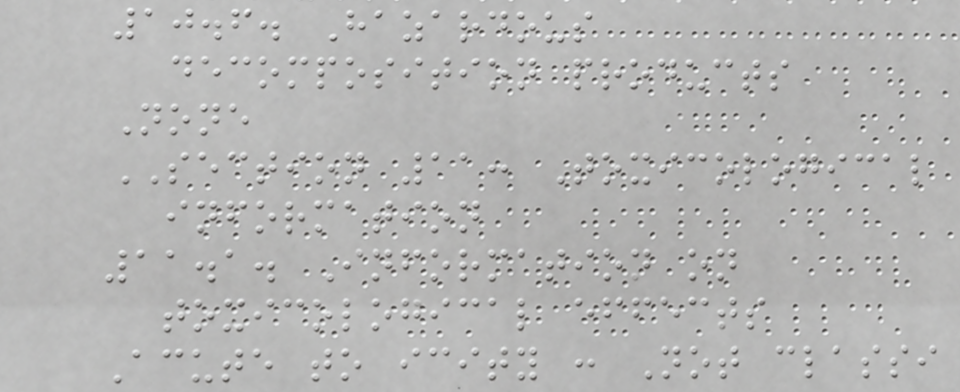10.6. Hazardous
decomposition products
None
SECTION 11: Toxicological
information
11.1. Information on
toxicological effects
Acute to icity : Not classi
